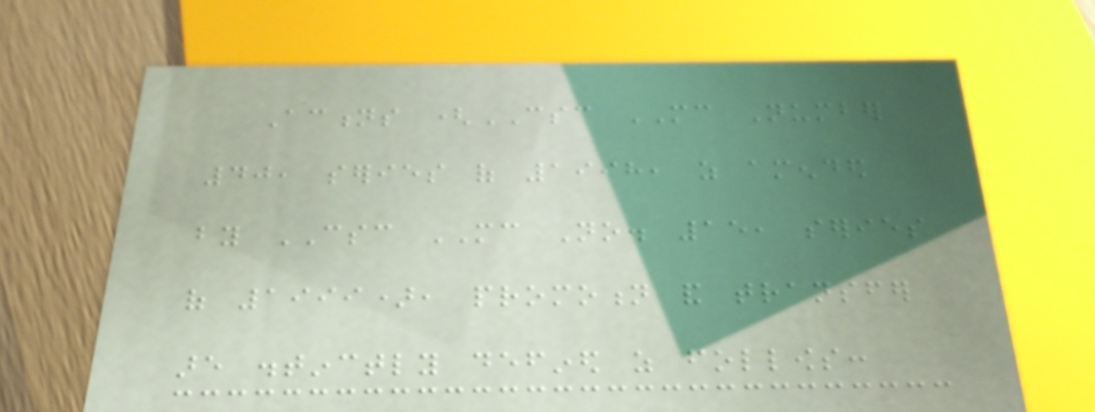Actions (CSC MC Number
40, series of 1998, as amended
by CSC MC No. 15, series
of 1999), promotion and transfer
are distinctly defined as follows:
